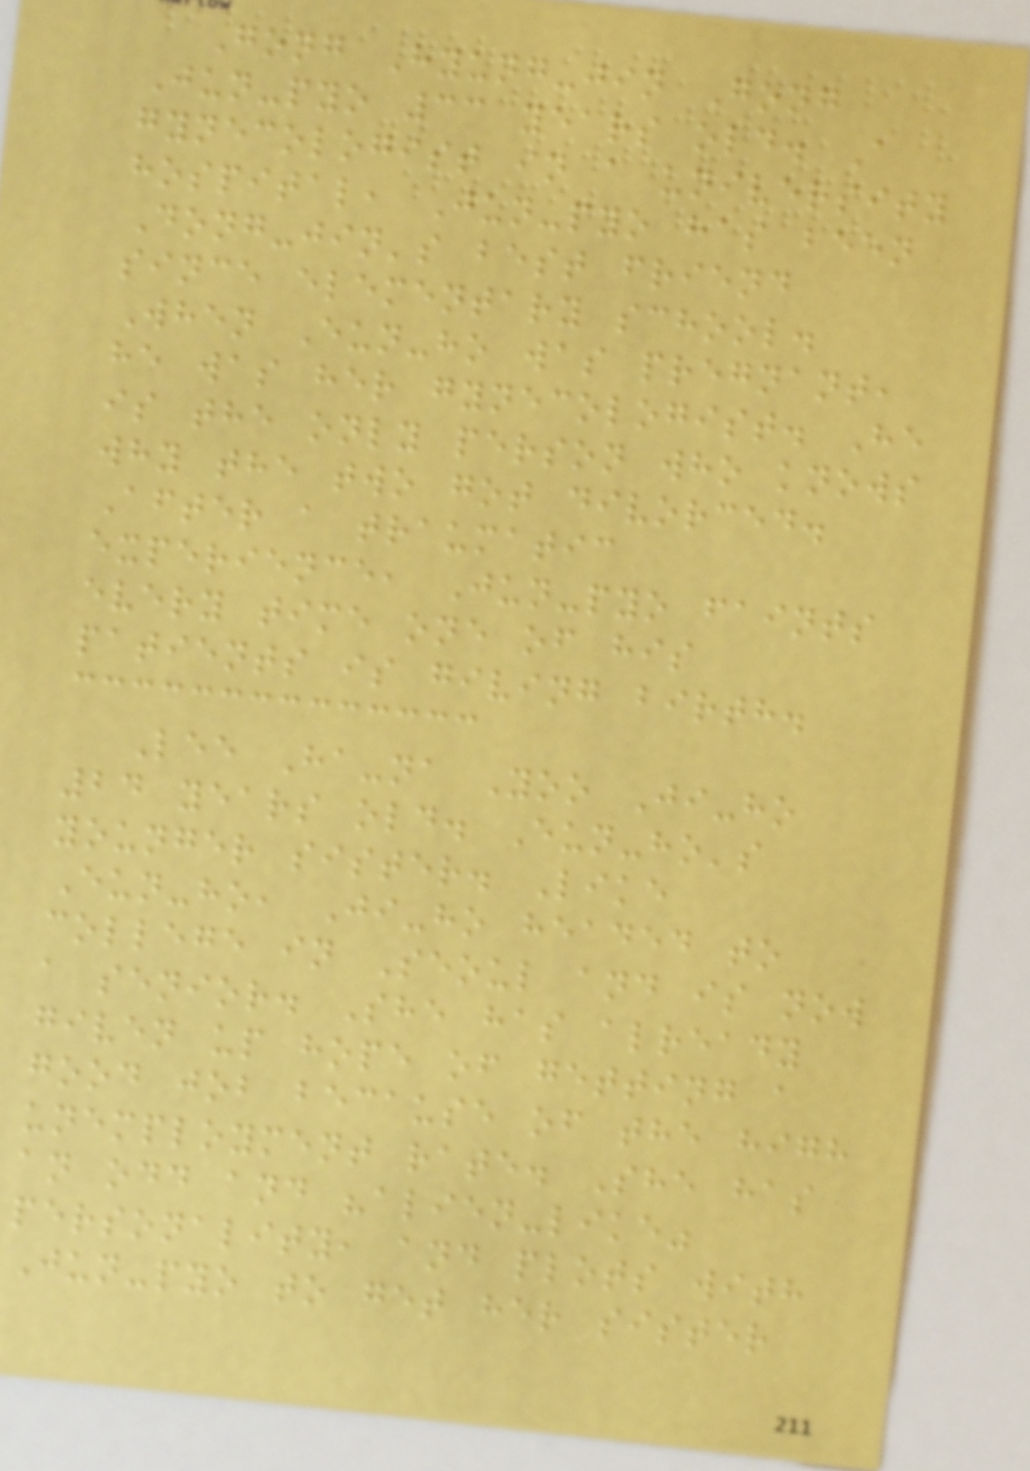Gong Hyung-jin Gong
Jun-pyo 33 years old. A
gynecologist in a university
hospital, Jun-pyo has been
Dong-jin's best friend
since elementary school.
When Eun-ho was pregnant,
he was her gynecologist. He
is the only person who knows
why the two got divorced.
After a traumatic
experience, Jun-pyo faints
every time one of his
patients is giving birth.
Lee Ha-na Yoo Ji-ho
24 years old. Eun-ho's
younger sister. Like
Eun-ho, Ji-ho headed to
college in Seoul and is now
a senior. She has already
given up hope of getting a
good job because of the high
unemployment rate. She has
an odd and "alien-like"
personality, and plots with
Jun-pyo to get her sister
